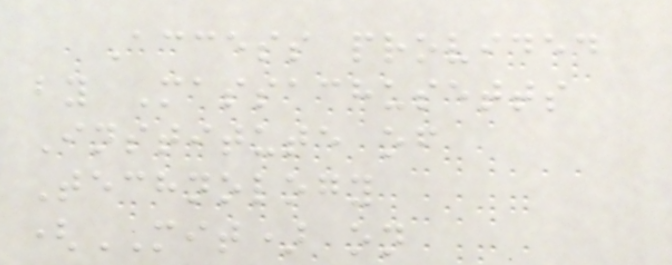Access provided
by Massachusetts
Institute of
Technology
(MIT) on
